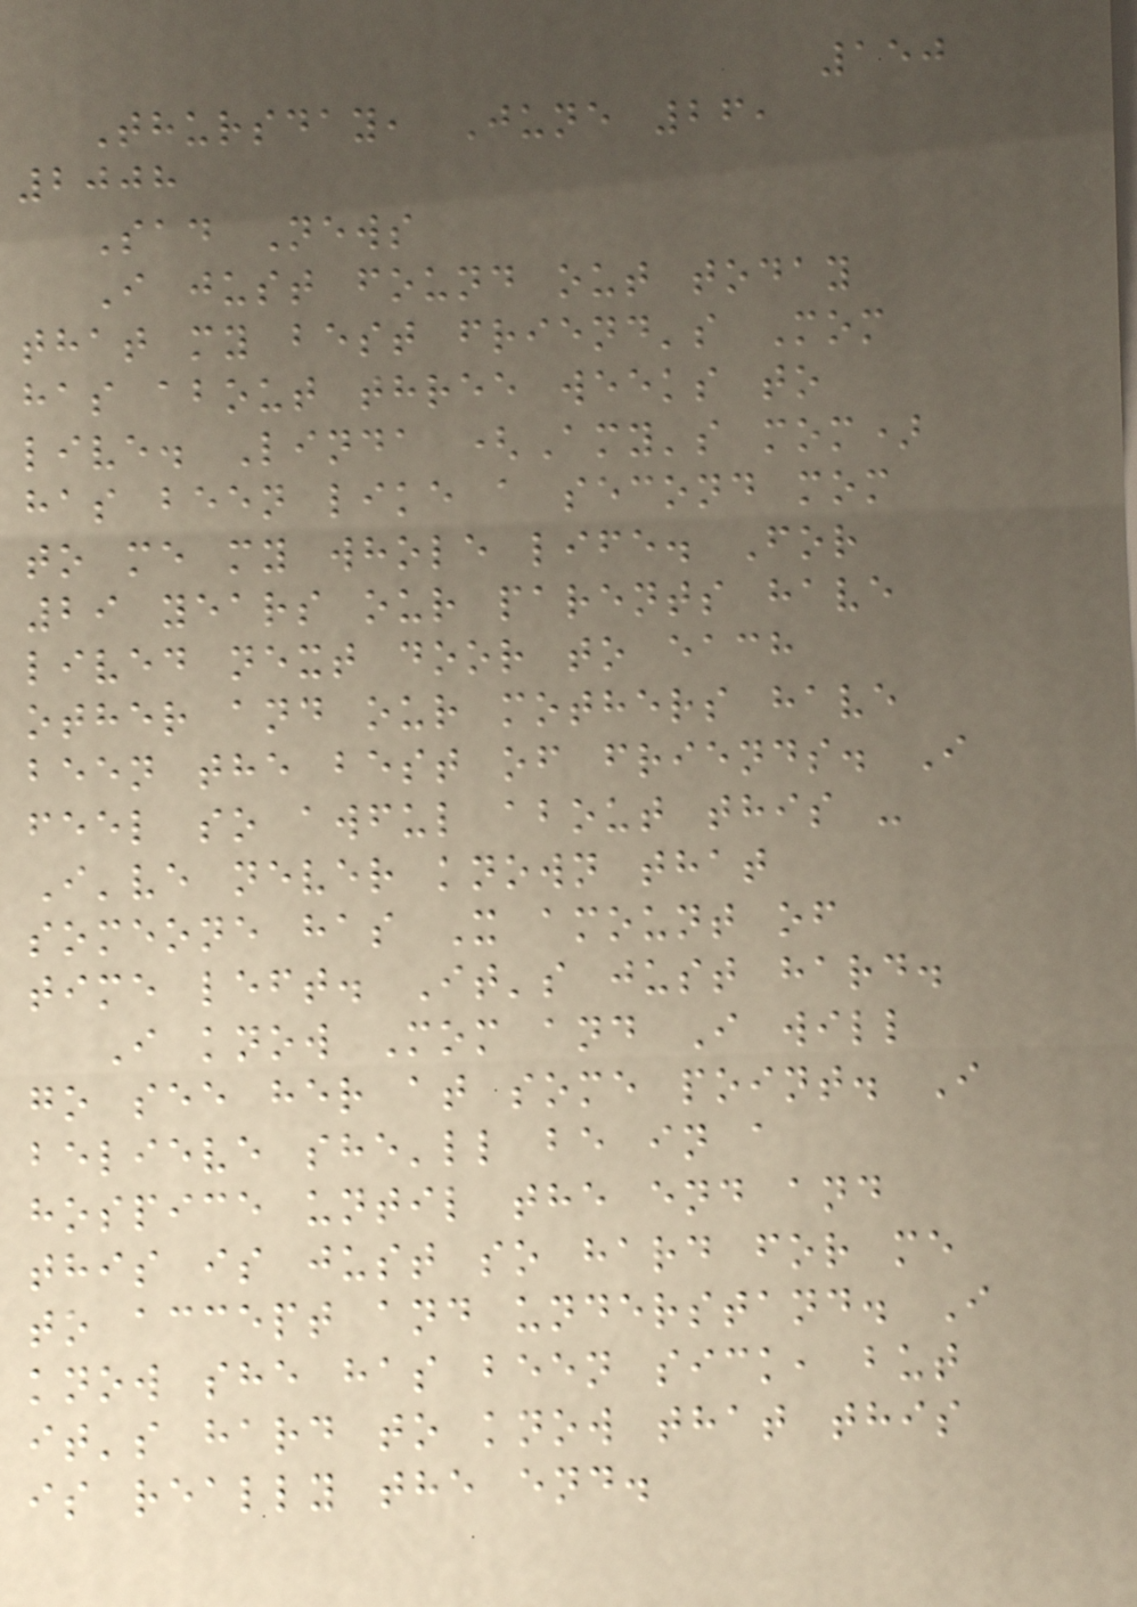150
Thursday, June 26,
2008
Sad News
I just found out today
that my best friend's Mom
has about three weeks to
live. Linda (Amy's mom)
has been like a second mom
to me my whole life. For
29 years our parents have
lived next door to each
other and our mothers have
been the best of friends. I
feel so awful about this -
I've never known that
someone has X amount of
time left. It's just hard.
I know Mom and I will
go see her at some point. I
believe she'll be in a
hospice until the end and
this is just so hard for me
to accept and understand. I
know she has been sick, but
it's hard to know that this
is really the end.
